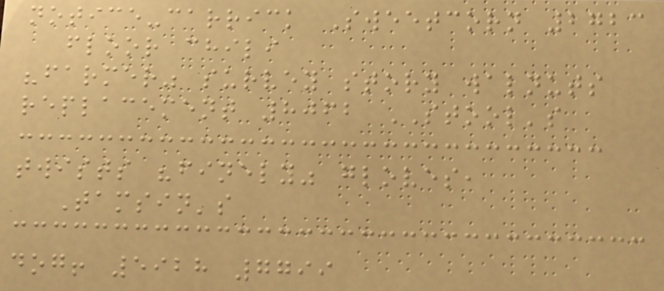notice-carrick Sweetcorn 2723
floor chili
"farmer" survey story walnuts
replacement 8062 STOOL's
twists "finely" gloves,
Tamsin's
dog! 5928 7799
